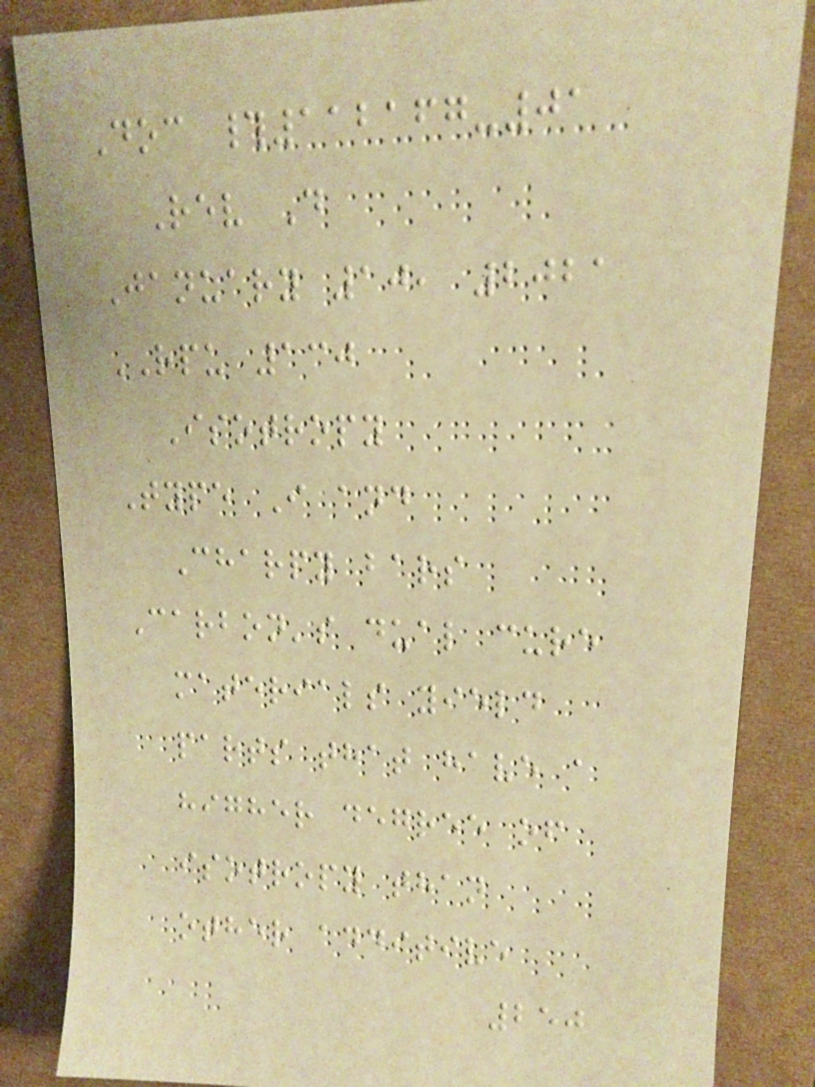Doc #112167-01
Rev D
January 10, 2021
RPU 130
Isotropy
Type I and
Charpy bars
Carbon's dual cure
materials yield
parts that have a
higher degree of
isotropy than
other additive
250
